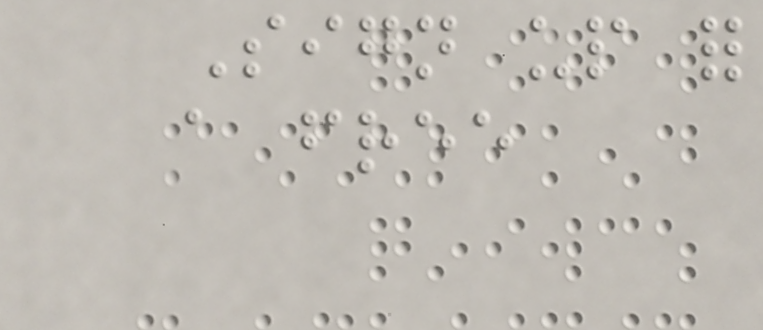Sign up for
a free
